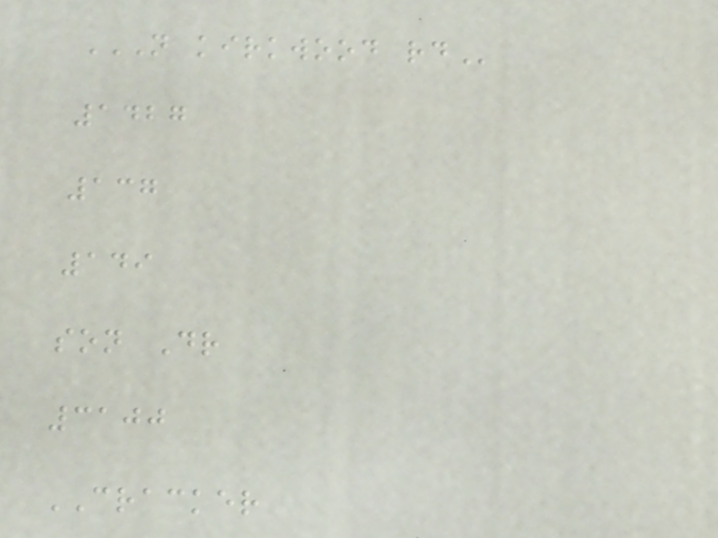N KIRKWOOD RD
1427
137
149
son Dr
3100
CRACKER
